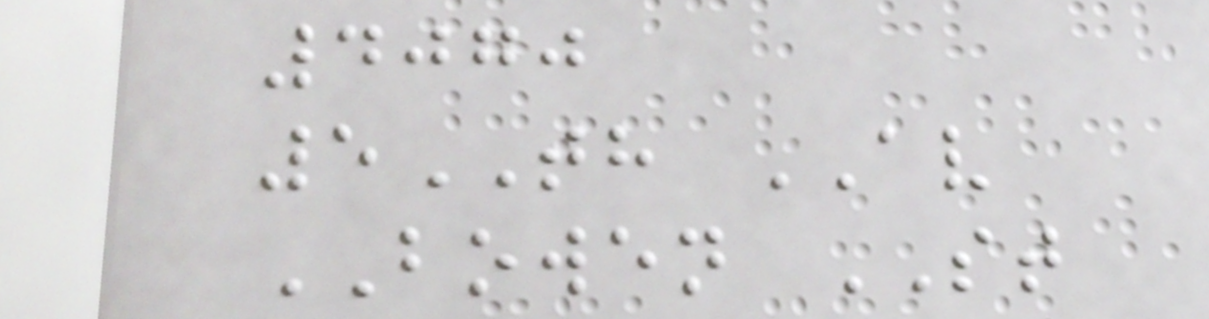4070
5TH AV
BOWEN ST
